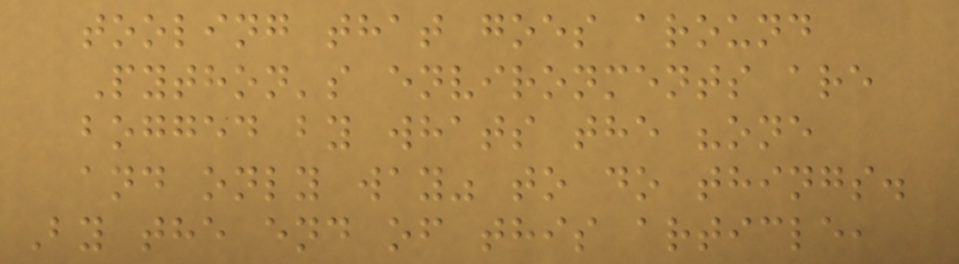tooling that goes around
Python's environments are
bogged by whats the "one
and only way" to do things.
By the end of this article,
